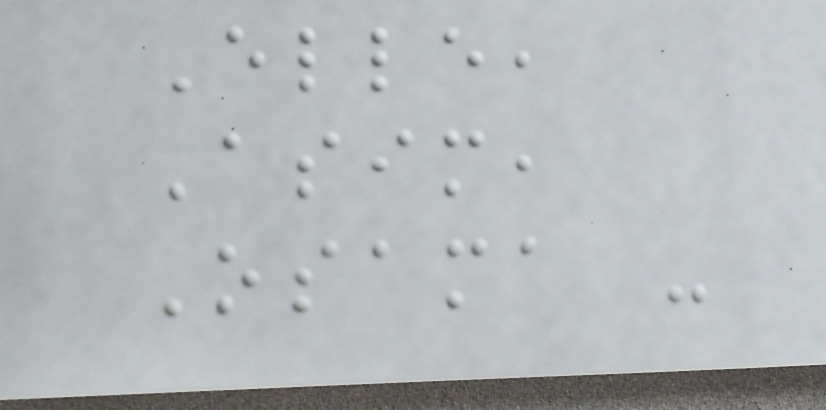Elle,
Asim,
Osama -
